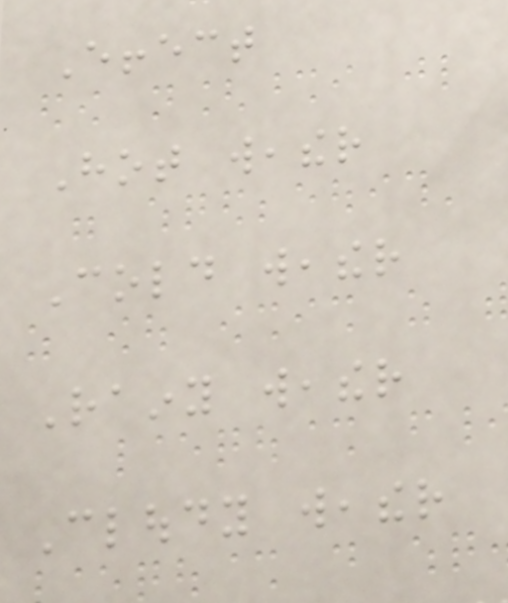Effect
Hot weather
Cold weather
Rainy weather
Cloudy weather
